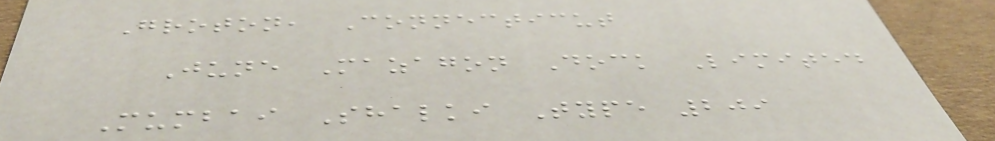Groton, Connecticut
June Mazagon Dock Limited
Mumbai Shalki Type 209
